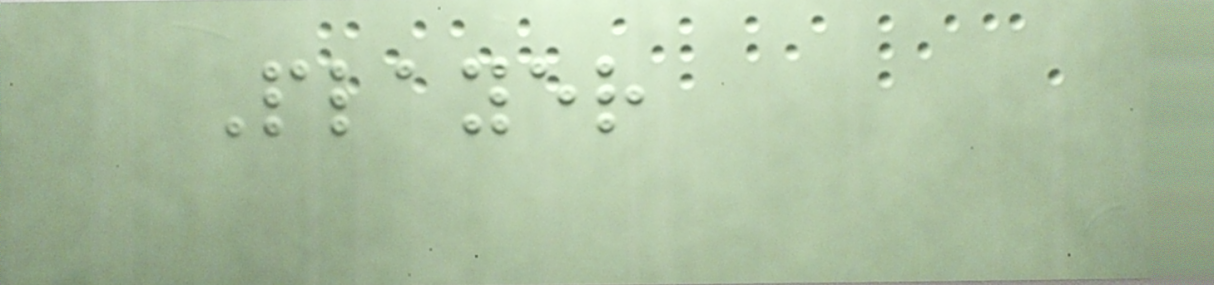Player
